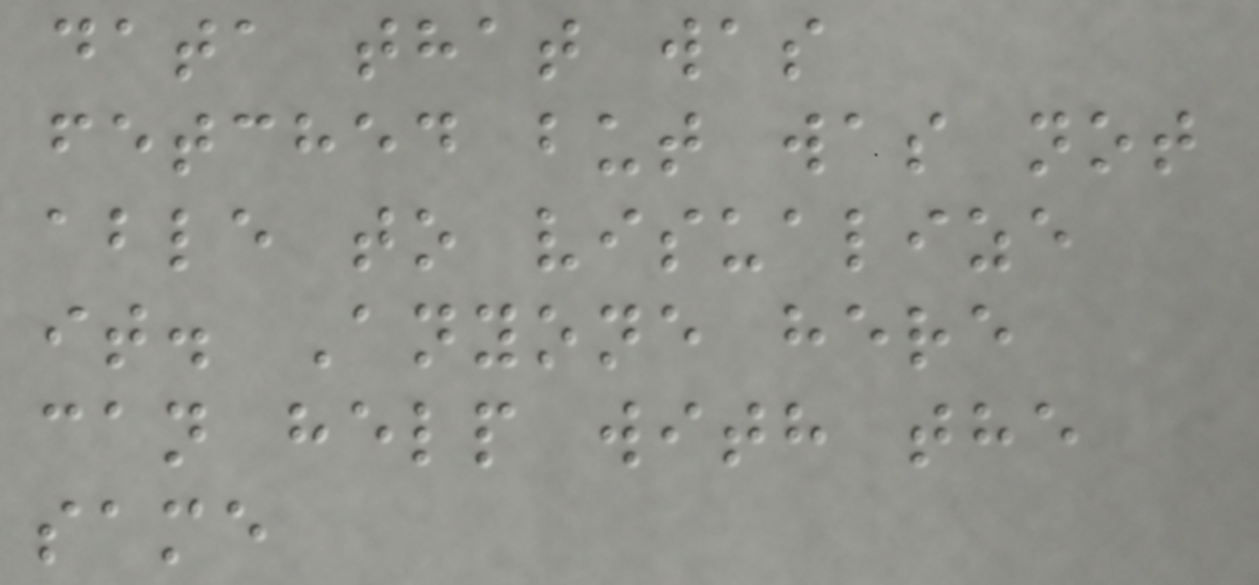data that was
fetched but was not
able to visualize
it. Anyone here
can help with the
same
